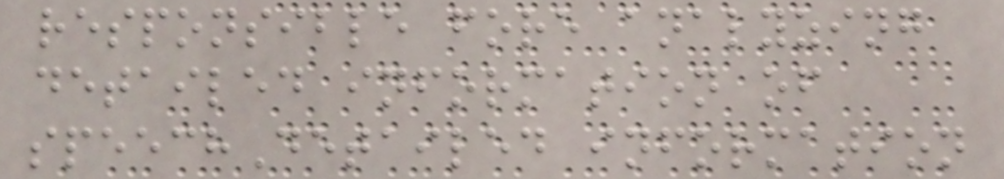responsible fore analyzing
detailed information of
speechDetailed information
